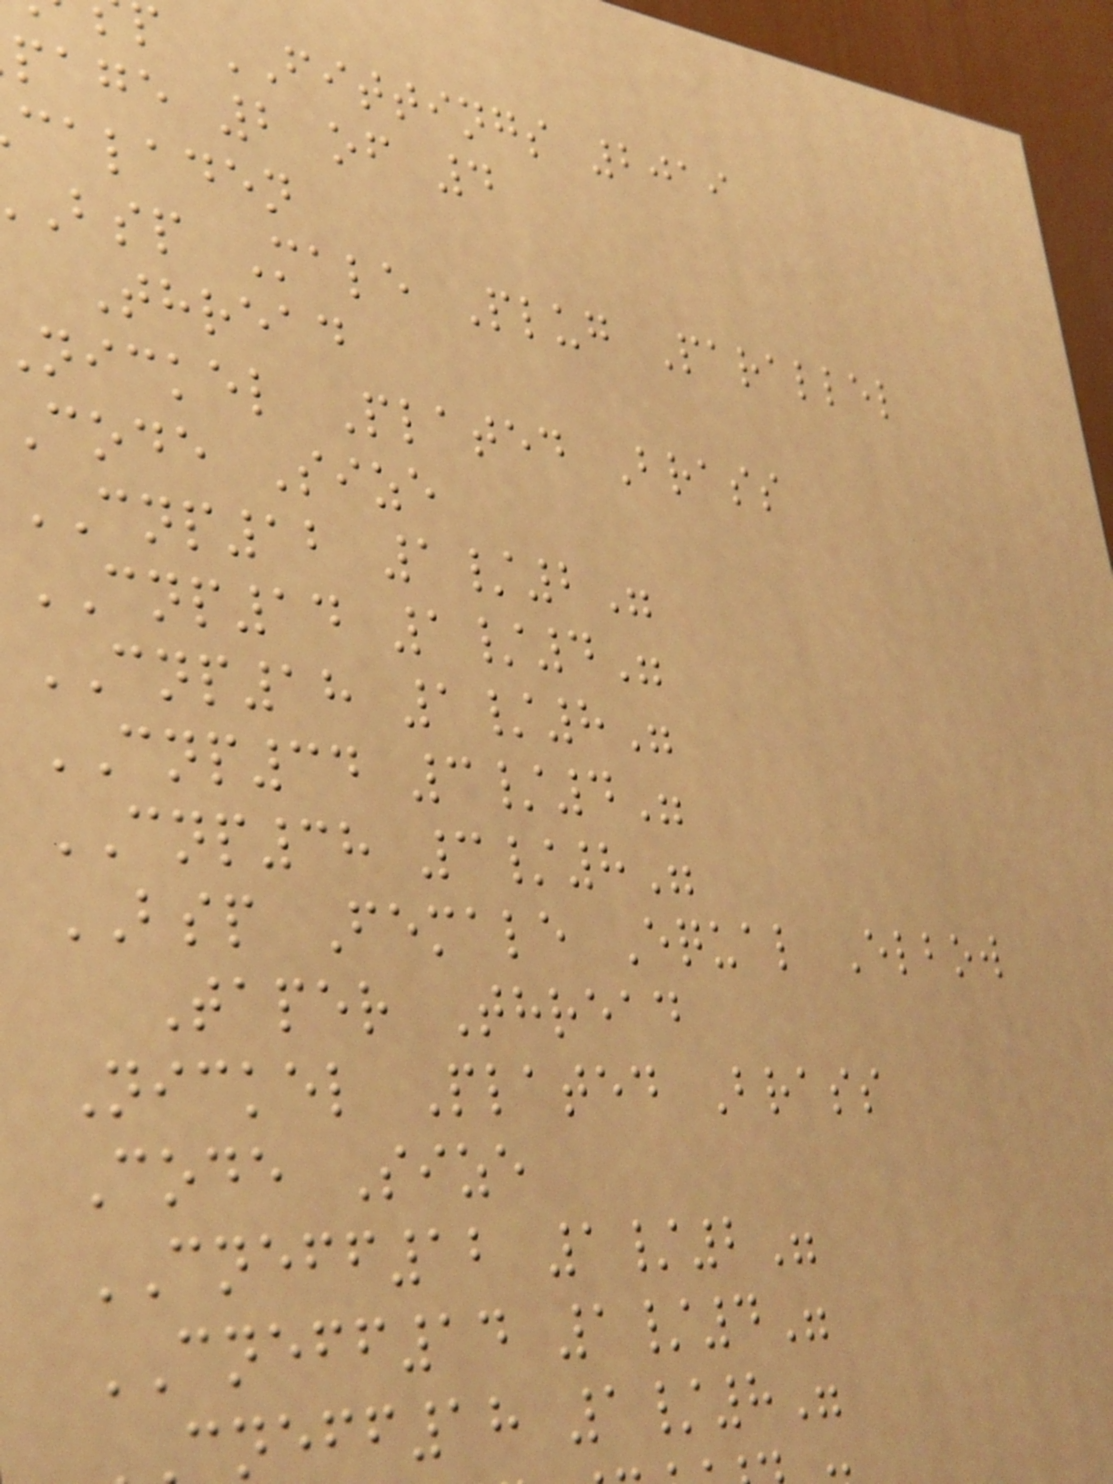FITTINGS 2019
page 2 of 4
caladen
bsp Male Plug Parallel
Thread
nickel Plated Brass
Code Size
CNP12 1/2"
CNP14 1/4"
CNP18 1/8"
CNP34 3/4"
CNP38 3/8"
BSP Female Equal Elbow
Taper Thread
Nickel Plated Brass
Code Size
CNEFF12 1/2"
CNEFF14 1/4"
neff18 1/8"
